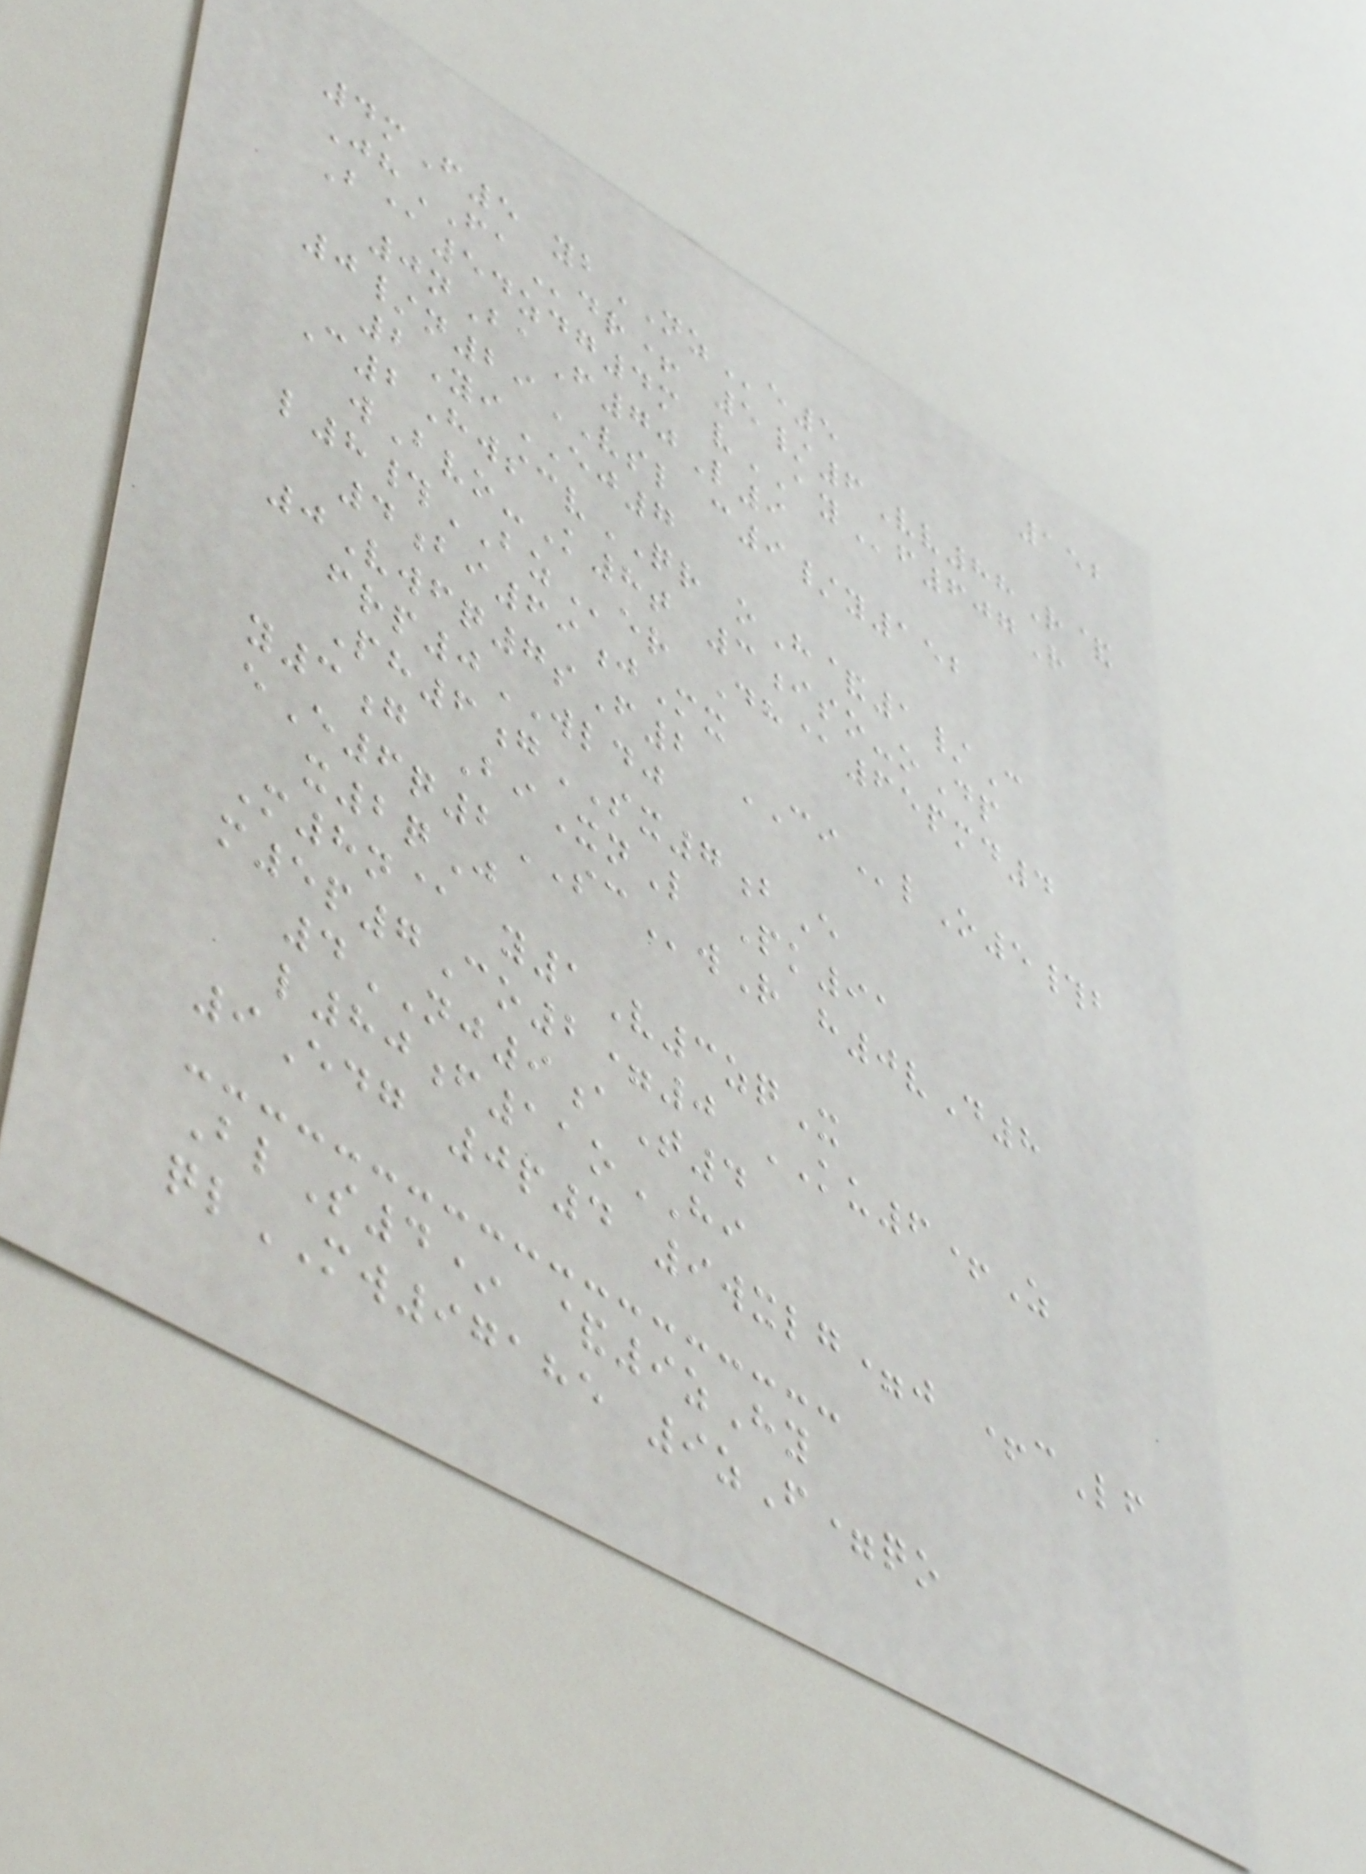152
4mF5 ybNZe5
JhFAdr+ 5/6Vv88R&
B@54zdg4m vAYf607R
0nBaF70L9
0/n29VSL c9/y152
2YiEJ7
C2HwscvQR oH&1/C
wBvo-K8t 3iso-oDp
l8#BZer Dh@65pmd4
4bi69jMx
0Vwfq7sF2 CIlO5#b
frp0WLDJ
Ph6gSX7bE
y3g BiXnL Pk91
eE6q2SCwR h0vD8
x2qJ
M8n@ y1V3zqX
m5p7Co2=0 KU6+Z
4NJ9aT4
l80f11oHI
9Edg 0p4 9wxlg=j +cLf
BlS4* &9zHy
qlMW97185 9zF=qo
